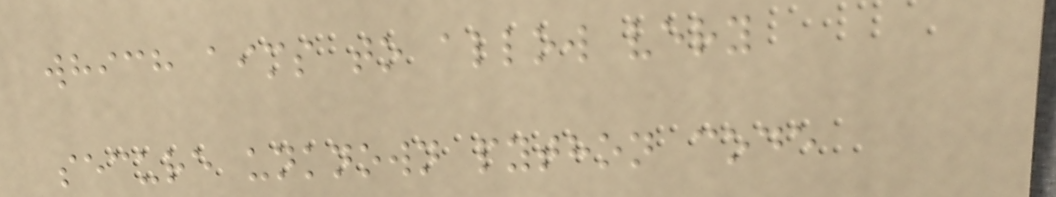which aims to allow very
secure unknown python code
